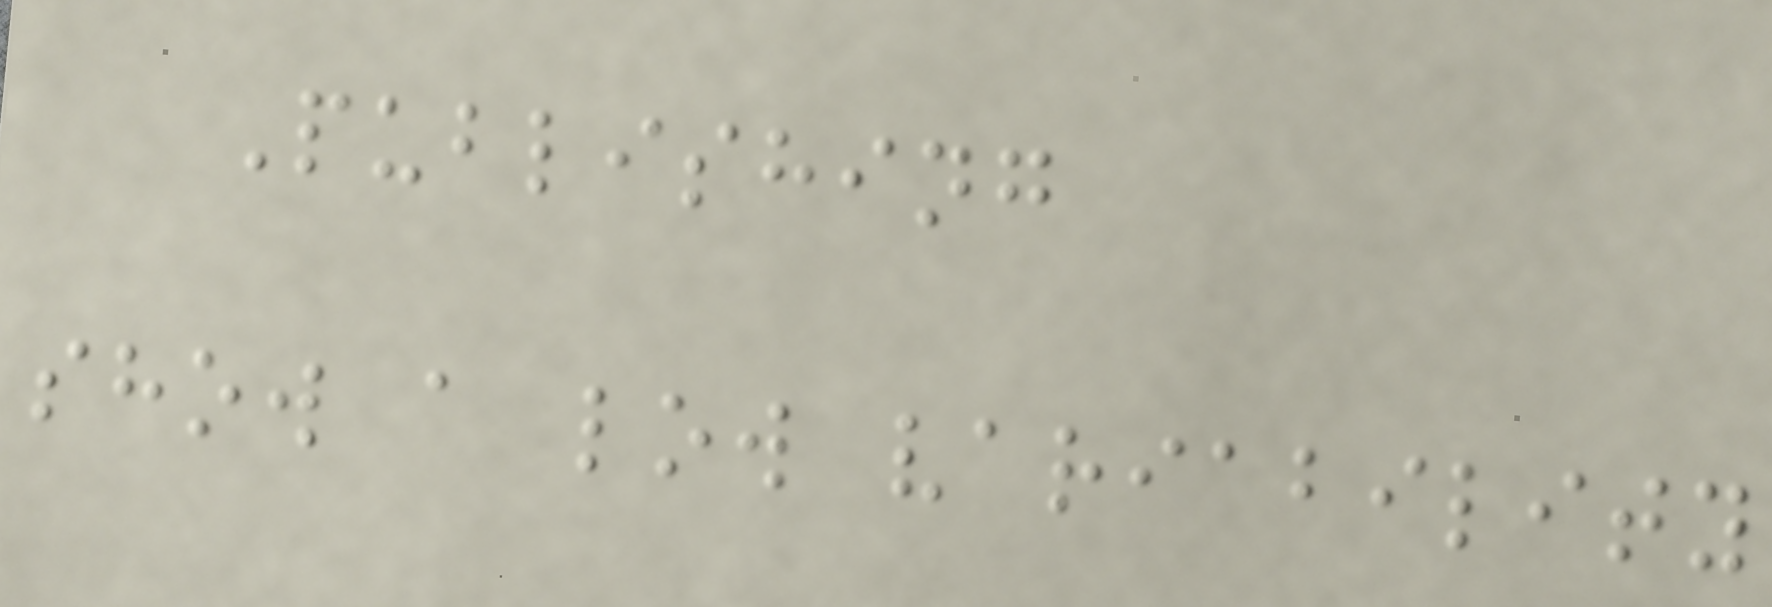Publishing
show a low variability
